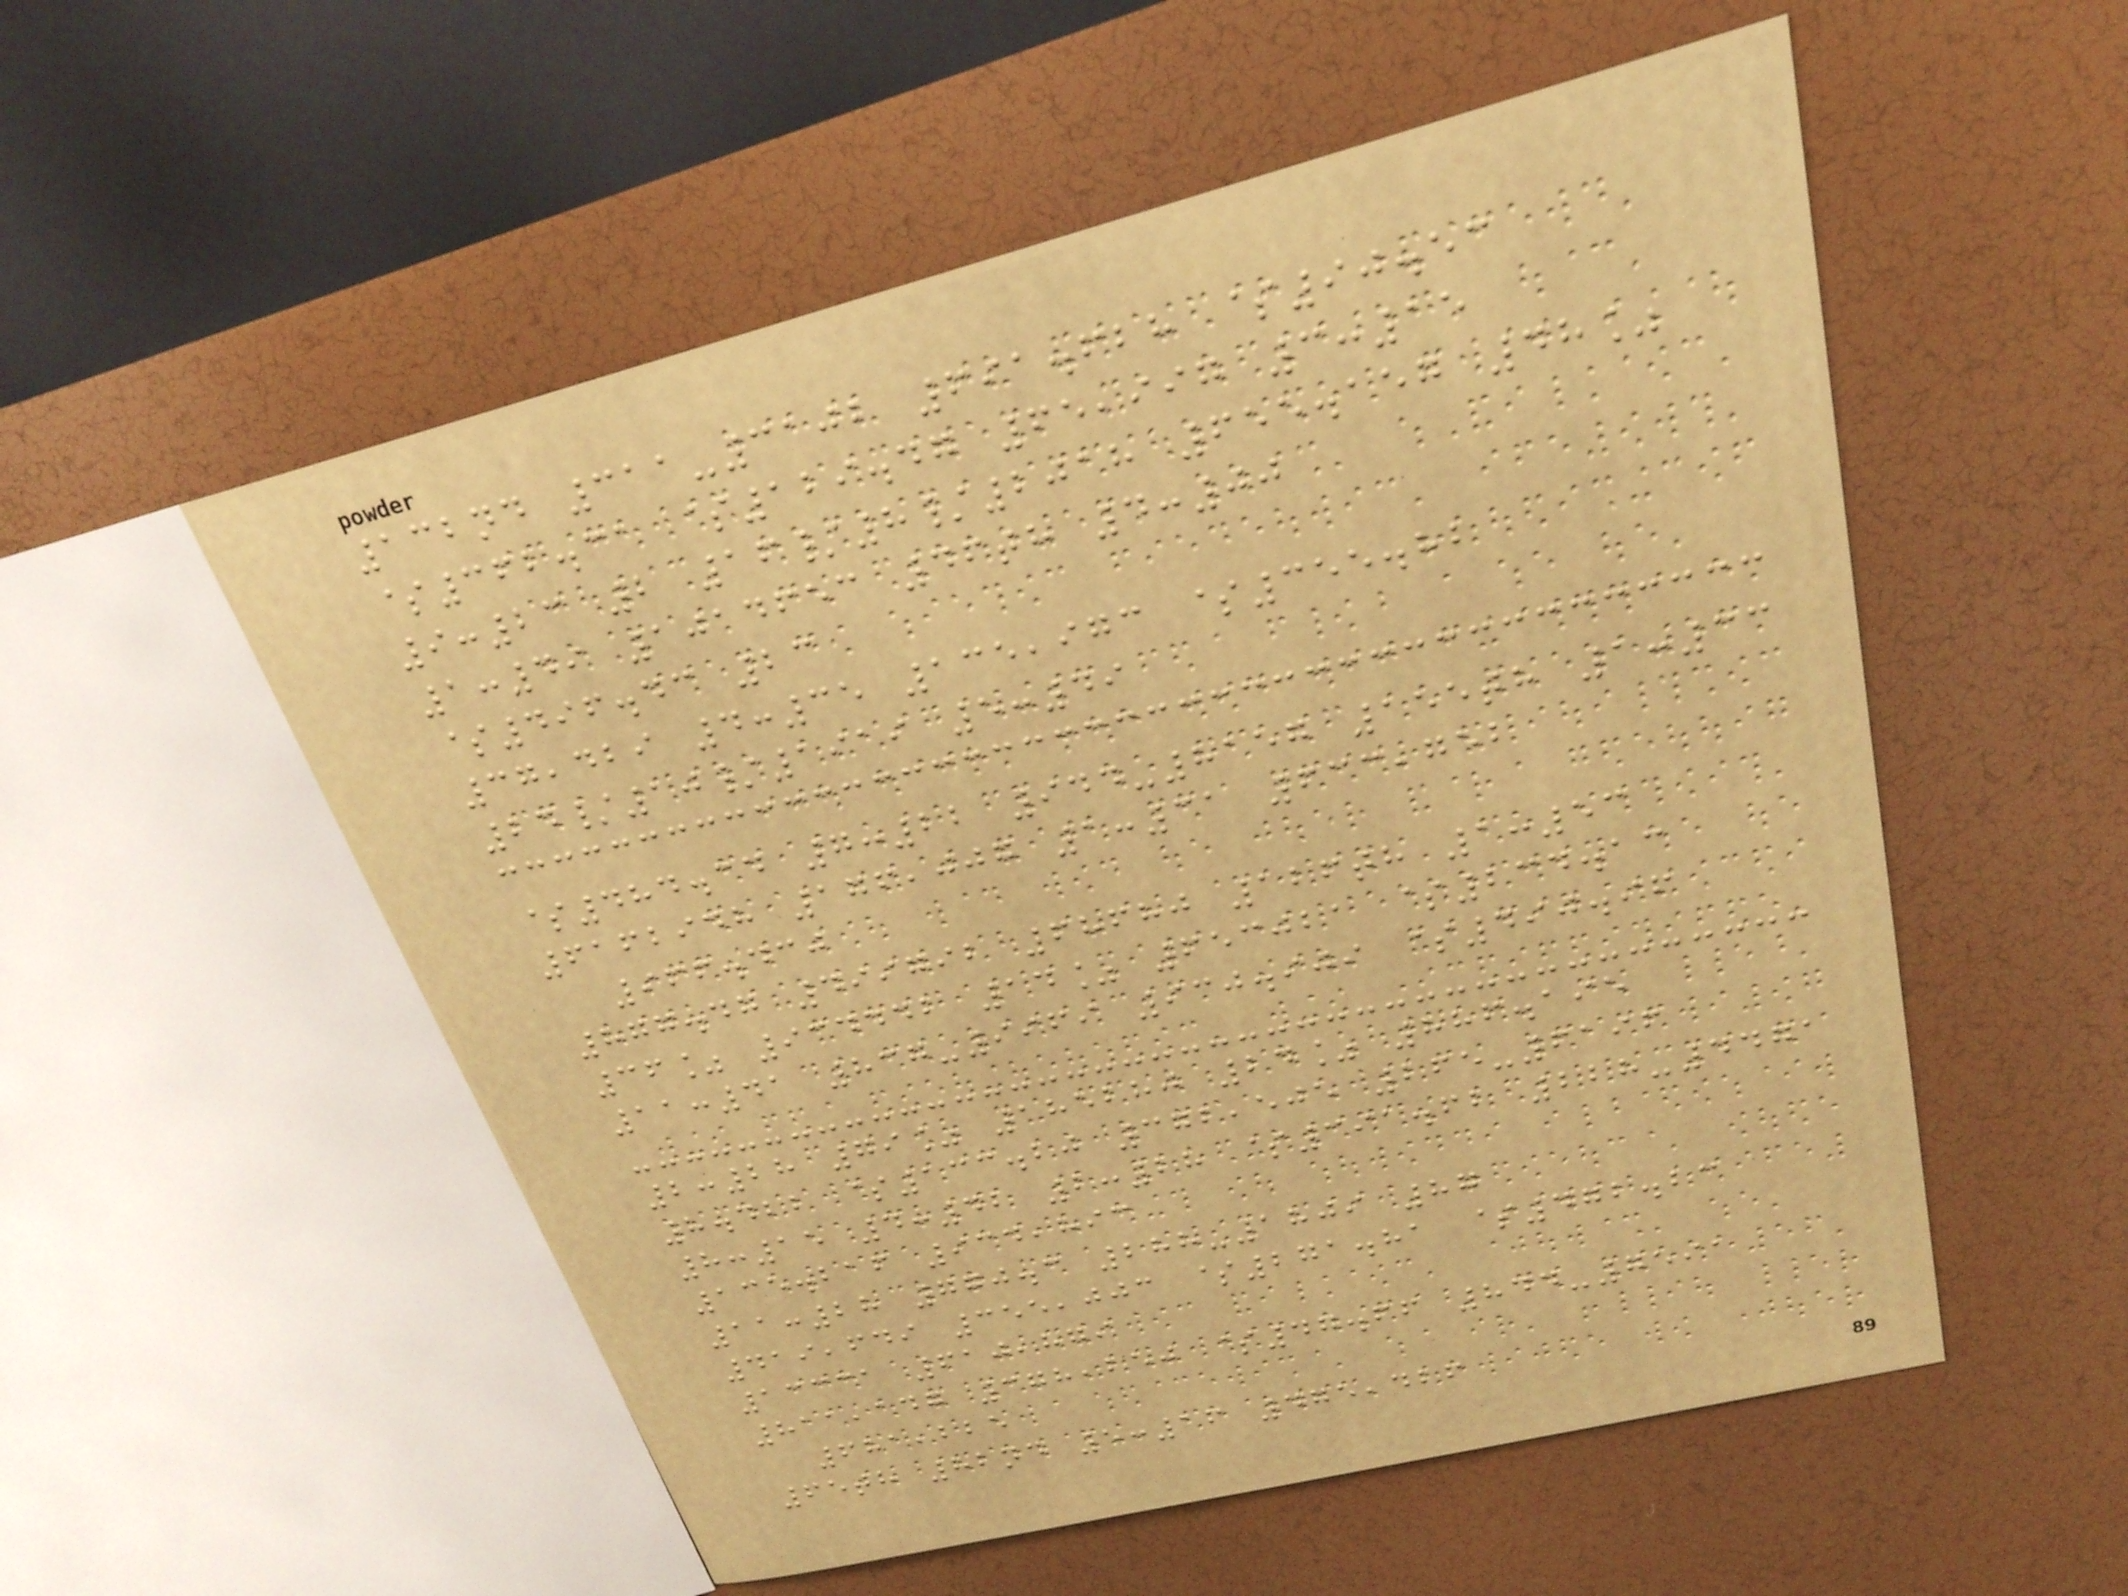132nd 311-3102 691.628 $90.53
$362.31 $129.47 65,997 3:15
9:23 2 16/8/2018 655.157 48%
1:49 1014653 46th 4:00
$496.43 23
37,429 4:35 135,973 $355.82
24/10/1919 5:49
$484.34 7:22 944-8157 155th 1:33
6162948 176,007 1:31 633,752
966.430
877.47 499792 68680 126th 1:53
36% 934442 14% 653021 $234.13
11:41 837-9969 930.909 $490.96
2:28 79% 185280 24% 886.195
8.422 $133.20 372,505 265-6196
8:15 4:42 2:28 $391.62 228-4471
135.216 934,893
11:28 770.3 288-1809 87
419,649 355,003 $271.81 $472.23
13331 610,879
811,147 378,250 $47.66 844-7591
681,225
65th 82nd 5:16 475,426
